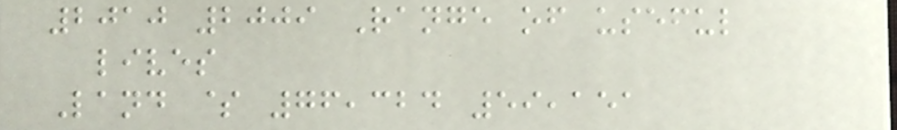2010 2009 Range of useful
lives
Land $ 76,324 59,151
